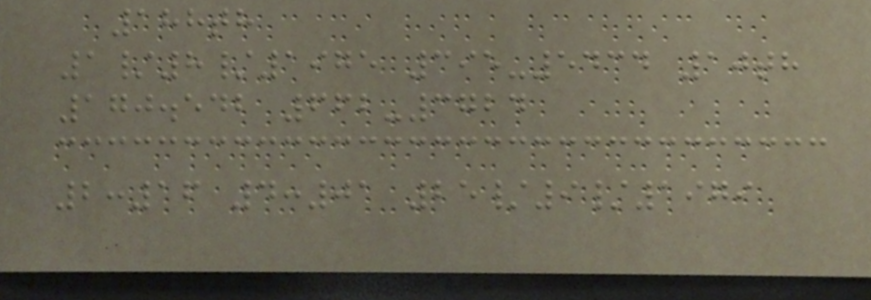188th
1/8/1975 395-5434 10th
170.542 662-3724
2:16 4:01 25/9/1979
